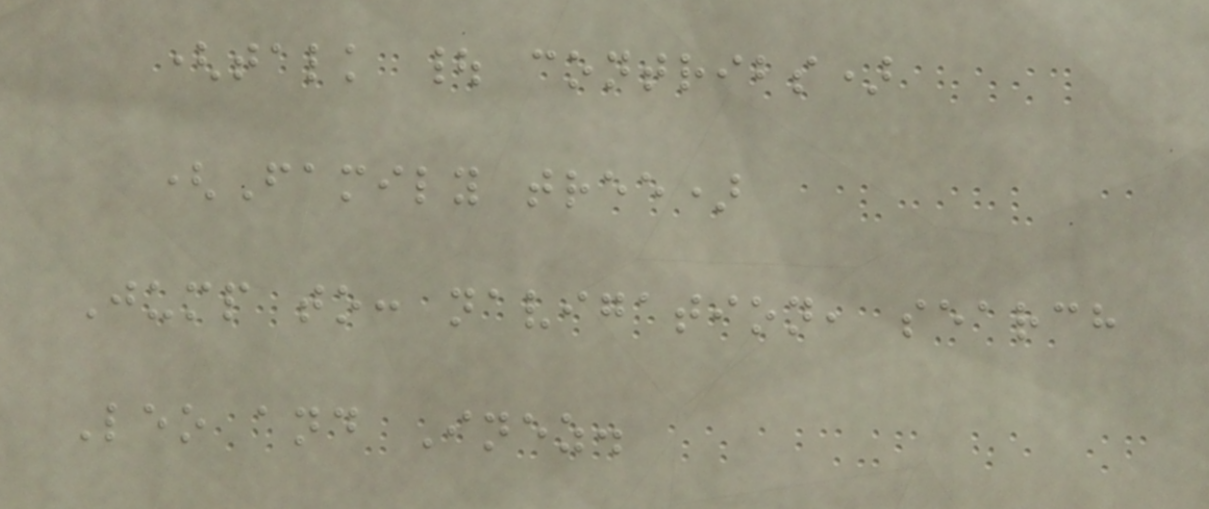(talk | contribs)
(Family tree)
Jump to: navigation, search
Leo and Inez.
